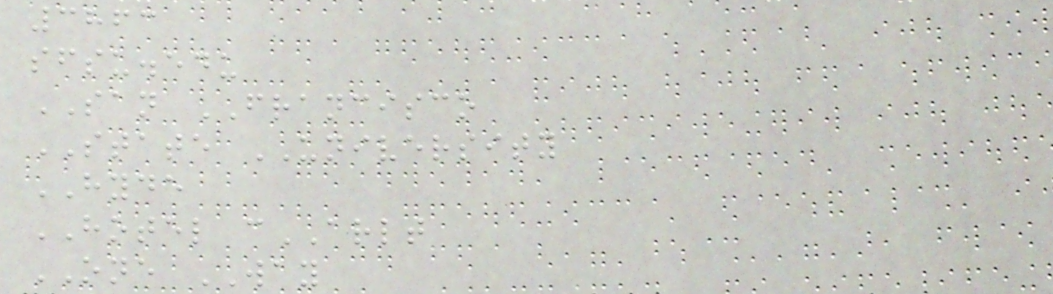3863
sfsu.edu
SAN FRANCISCO
STATE UNIVERSITY
HYDE
HOTEL cARLT
ONE WAY
